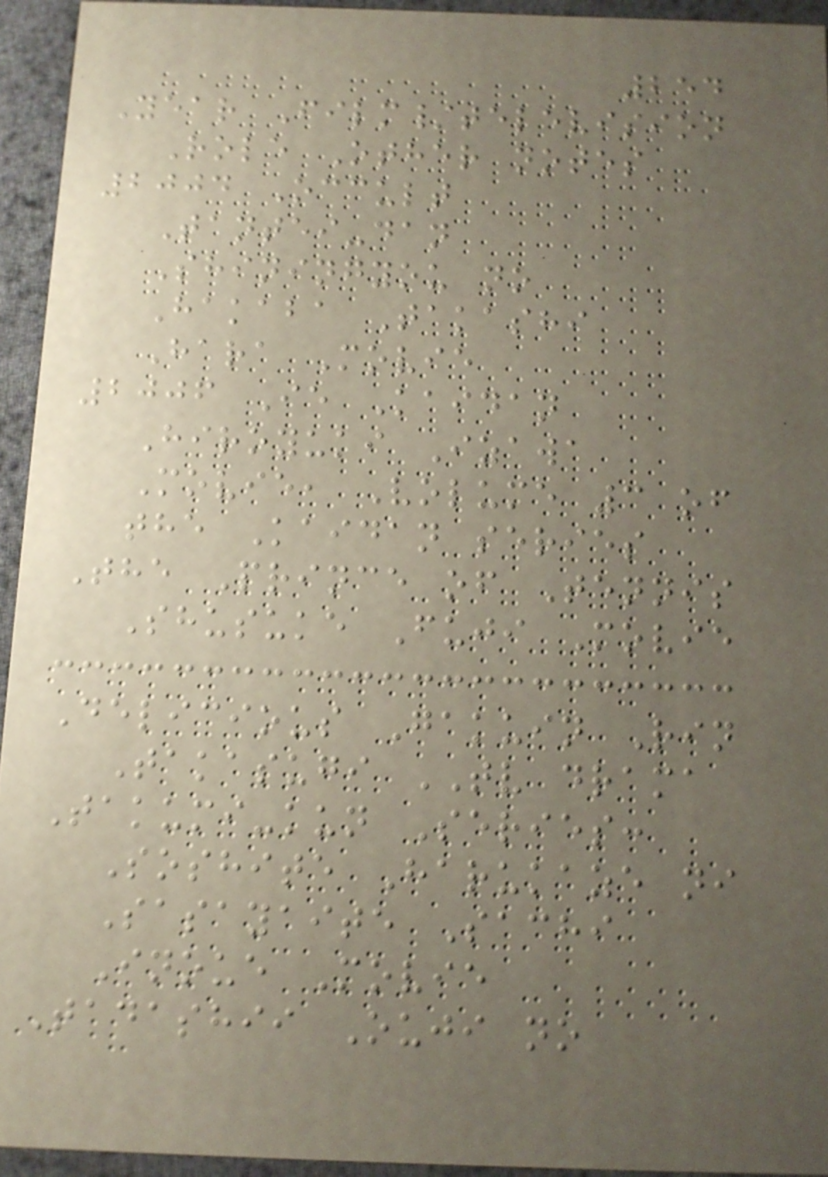254
Year Film/television
Role Other notes
2004 Occult
Tantei-dan
Shiningyou no
Hakaba Takashi
Hara Movie
2006 Ie Kaidan
Hiroyuki Izawa
Movie, Volume 3 of
the Kaidan series
The Prince of Tennis
Shusuke Fuji Movie
Delicious Gakuin Rin
Takasugi TV drama
Takumi-kun Series:
Soshite Harukaze ni
Sasayaite Sachi
Inoue Movie
Tadashii Ouji no
